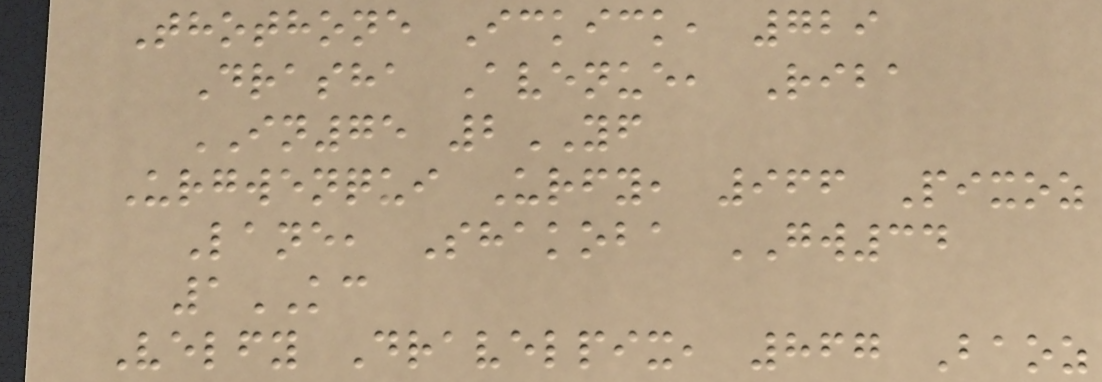Thothone Ickick, 729
Drasha Avenue, Riba
IN75 2YF
Urgwenqui Urfy, 966 Pixoz
Lane, Shakoba GW34
1KC
Velfy Dravelpix, 867 Baoz
